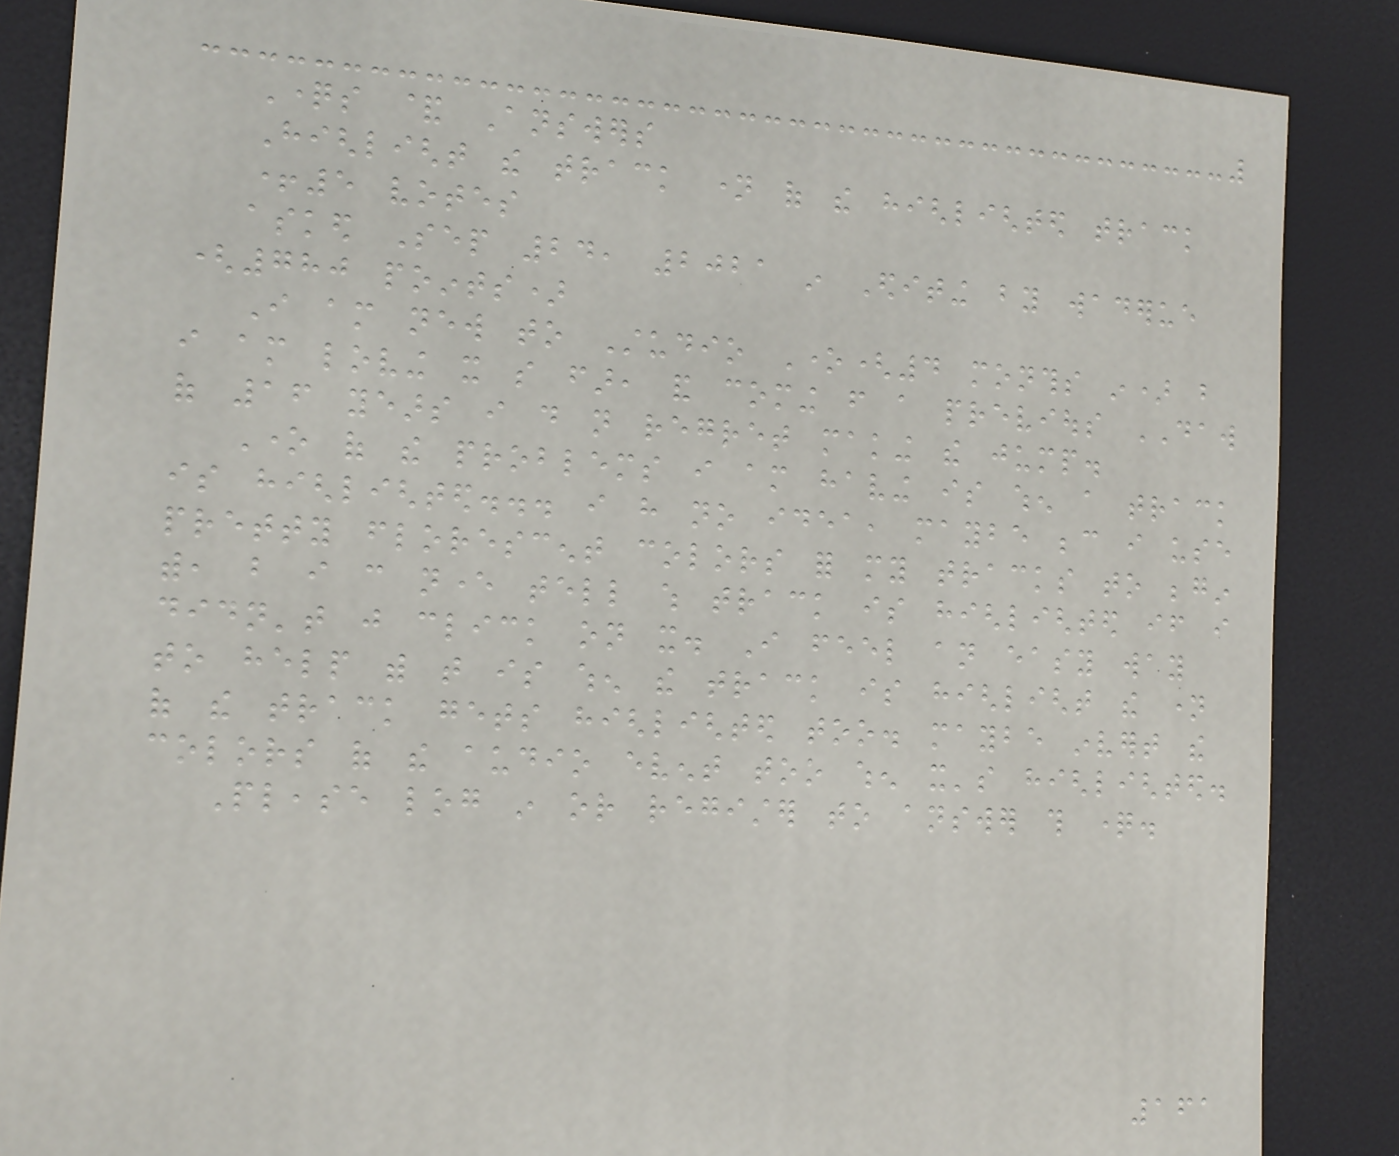Questions & Answers
Highlight the track name of the highlighted track
+5 votes
asked Sep 24, 2021 in Editing by waderue
(780 points)
I am new to Studio One(4 months in) but
i am loving it so far, and coming from a previous DAW
of 16 years i do not regret making the jump.
One of the problems i am having is when a track
is highlighted... i have no idea, maybe because i use
pretty florescent colors for my tracks to begin
with, but i can never tell which track is highlighted if i
didn't just click on it. I feel an easy way
to help with that is when the track is highlight the name
of the track gets highlighted too. maybe invert the
colors of the audio event too when it's highlighted.
Please log in or register to answer this question.
161
